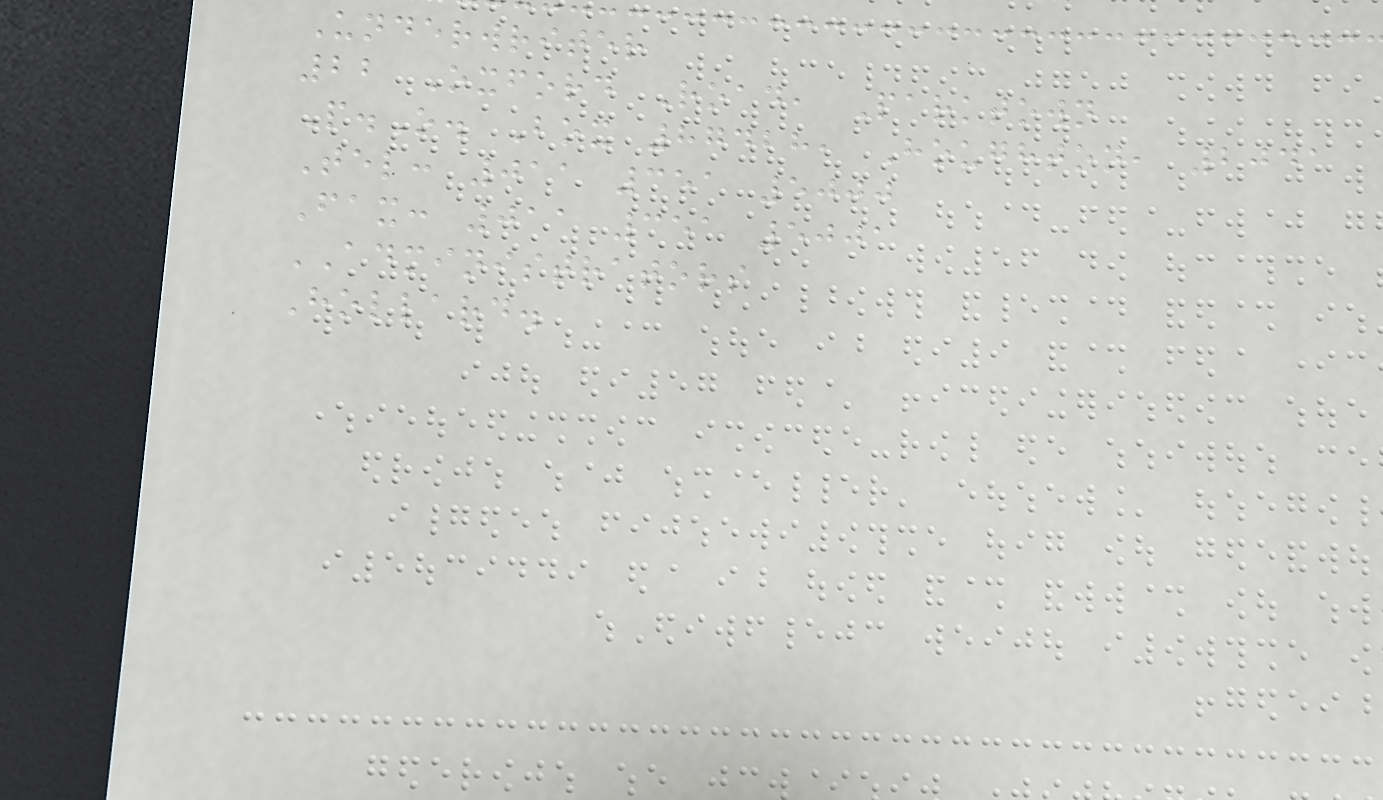Underwriter
22 Oxford Road, Parktown
P.O. Box 87428, Houghton, 2041
Tel: 011 351 5000
Fax: 011 351 5001
ADMINISTRATORS
Hollard.
